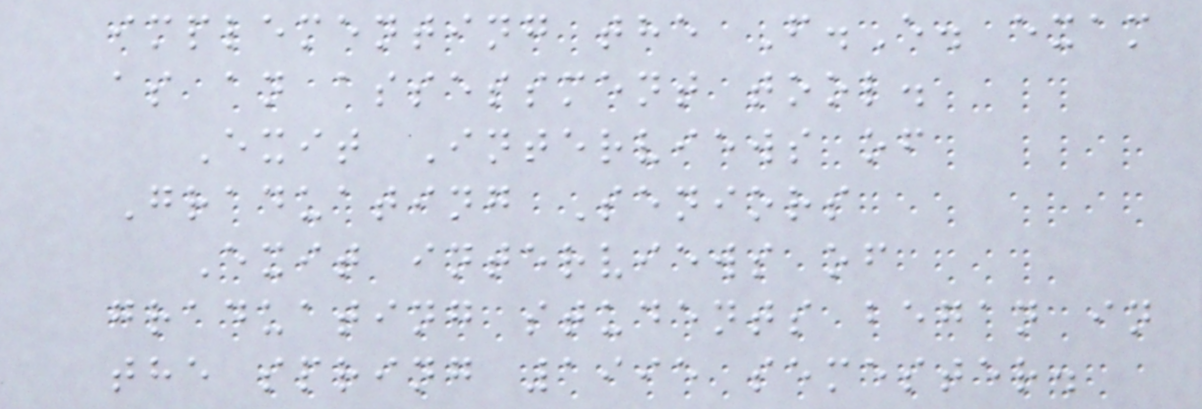implementing the F.E. exam
as an assessment tool.
Exit Interviews of
Graduating Seniors
Exit interviews of
graduating students began in
the spring 1995 semester.
